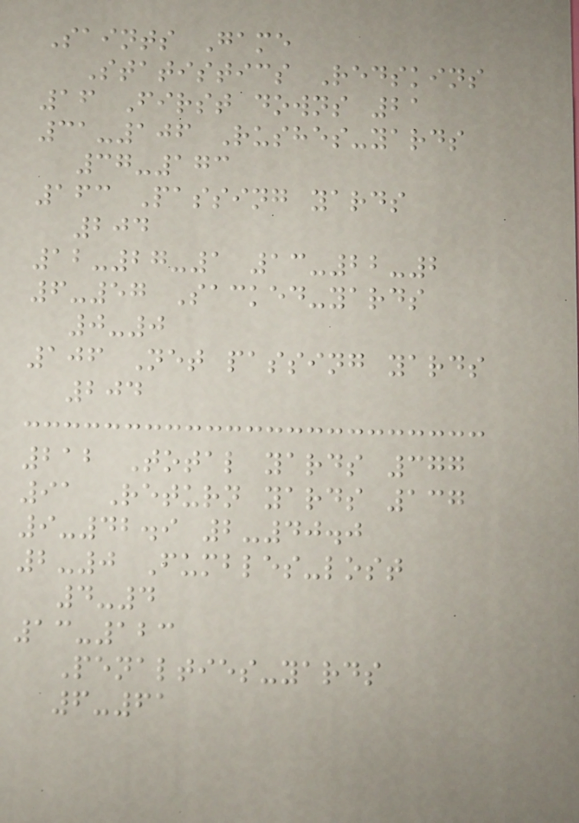Saints Game
Statistics Redskins
16 First downs 21
31-106 Rushes-yards
37-173
163 Passing yards
204
12-27-1 13-22-2
6-57 Sacked-yards
0-0
106 Net passing yards
204
212 Total yards 377
91 Return yards 137
9-42.9 2-40.0
2-0 Fumbles-lost
4-4
13-123
Penalties-yards
6-61
